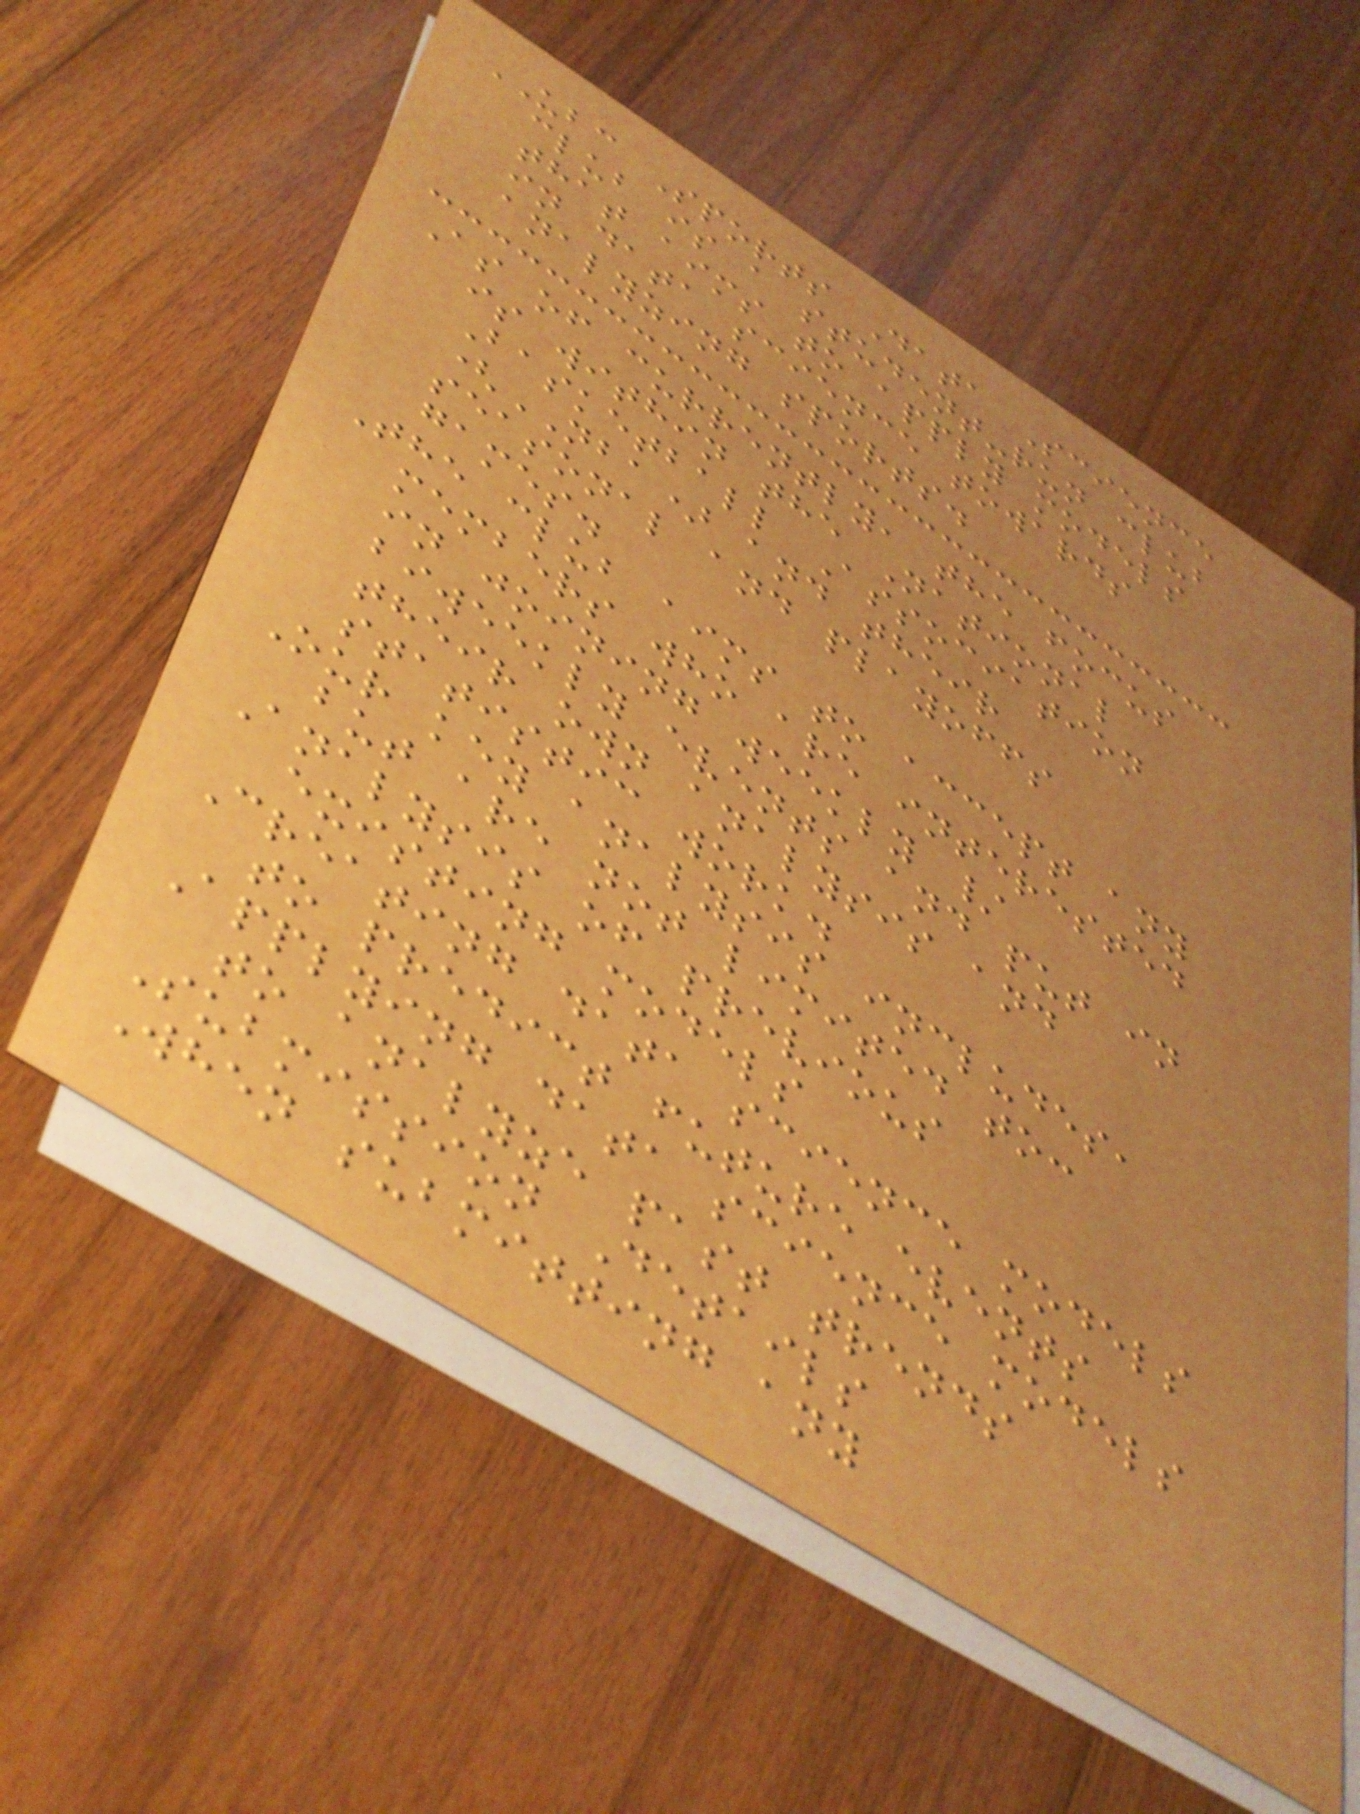UBC Sports Data Science
club is a student-run club
that aims to apply models
in data science towards
analyzing sports.
As of currently, the focus
is within the National
Basketball Association
(NBA) and their
seasonal and playoffs
games.
The club aims to accept any
members who are interested
in joining weekly /
biweekly events and put in
their own analysis and
statistic work.
Our key analysis includes,
but are not limited to:
Analysis of previous
existing models
Creating data science models
to predict future events
Applying data science models
to analyze past trends
Submission Details
When submitting any
